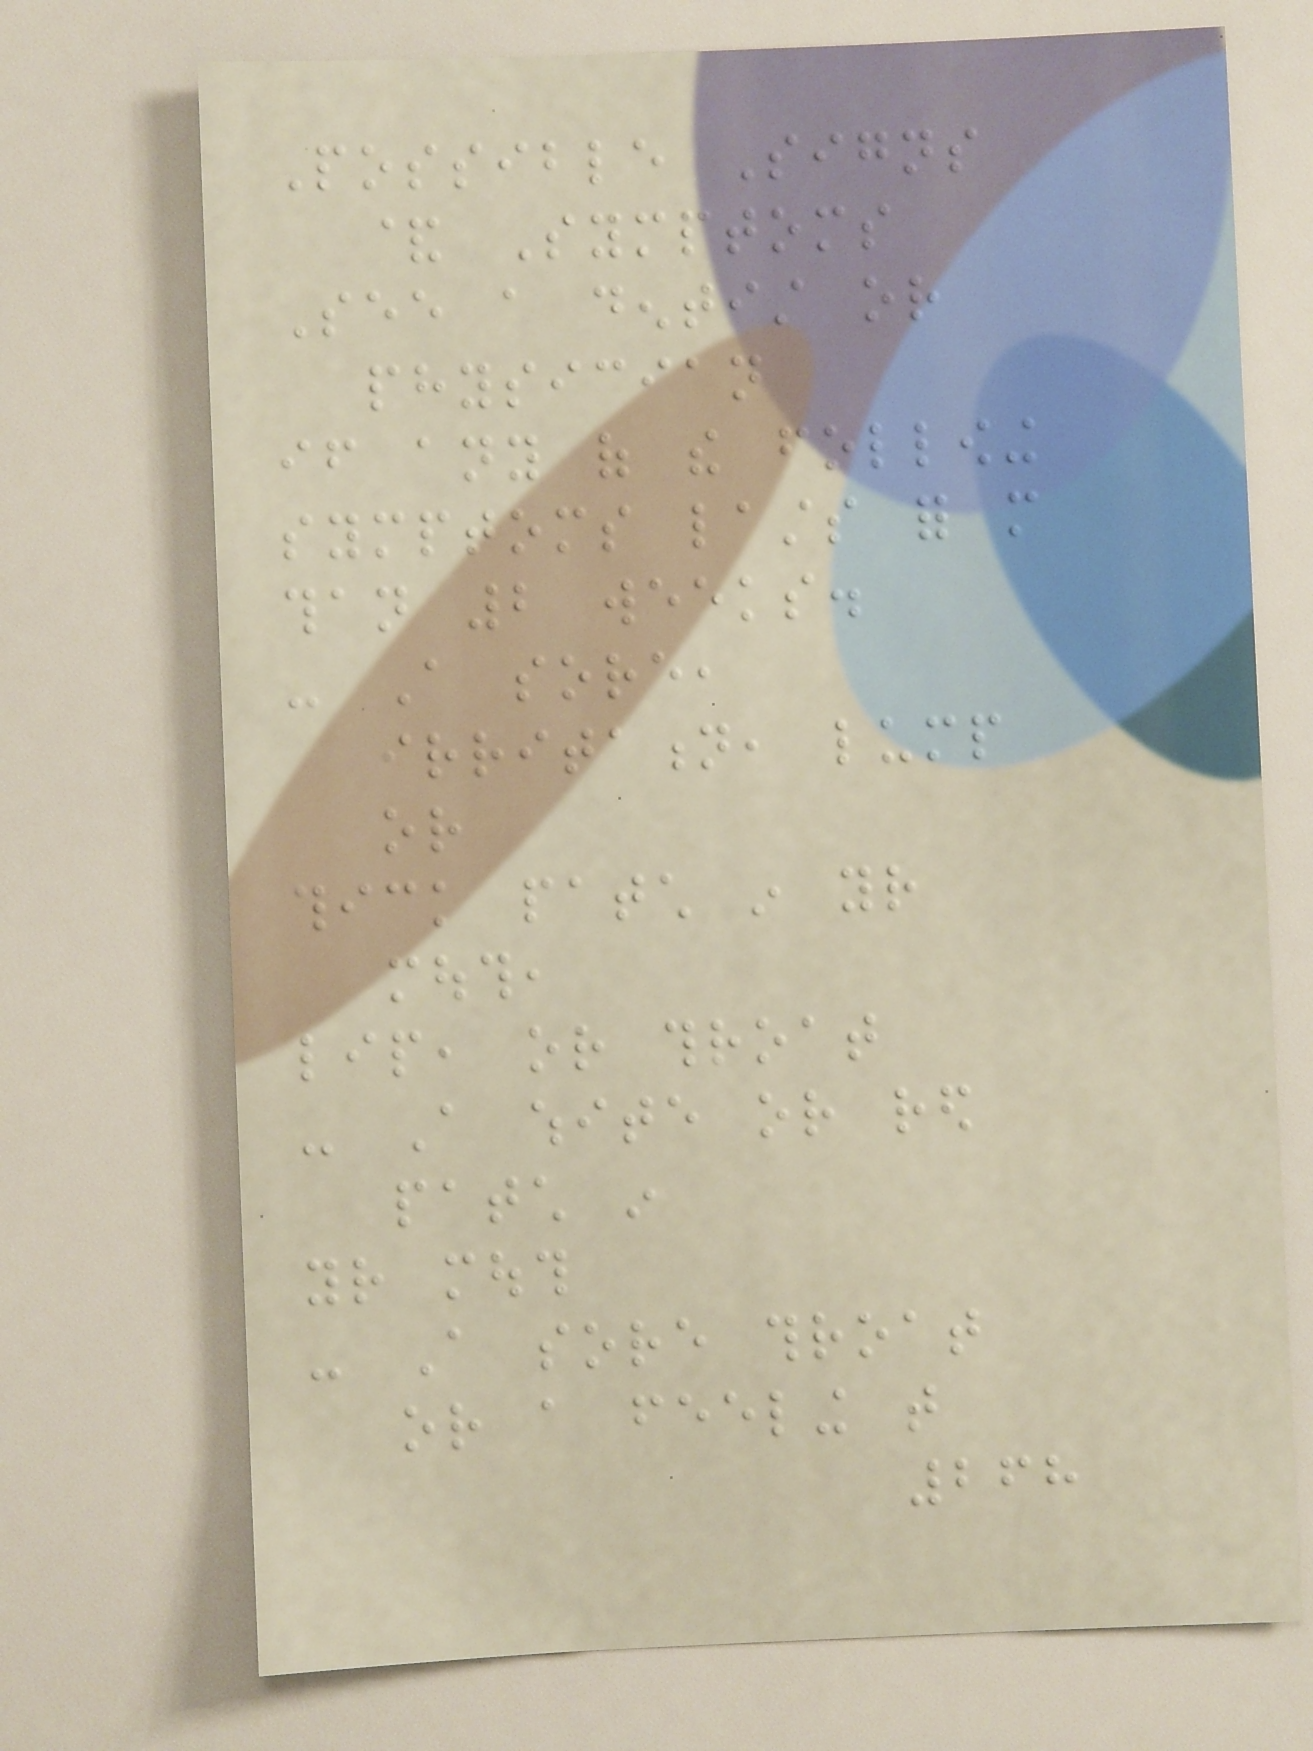Possible Signs
& Symptoms
See a dentist or
physician
if any of the following
symptoms lasts for more
than 2 weeks.
- A sore,
irritation, lump
or
thick patch in your
mouth,
lip, or throat
- A white or red
patch in
your mouth
- A sore throat
or a feeling that
268
